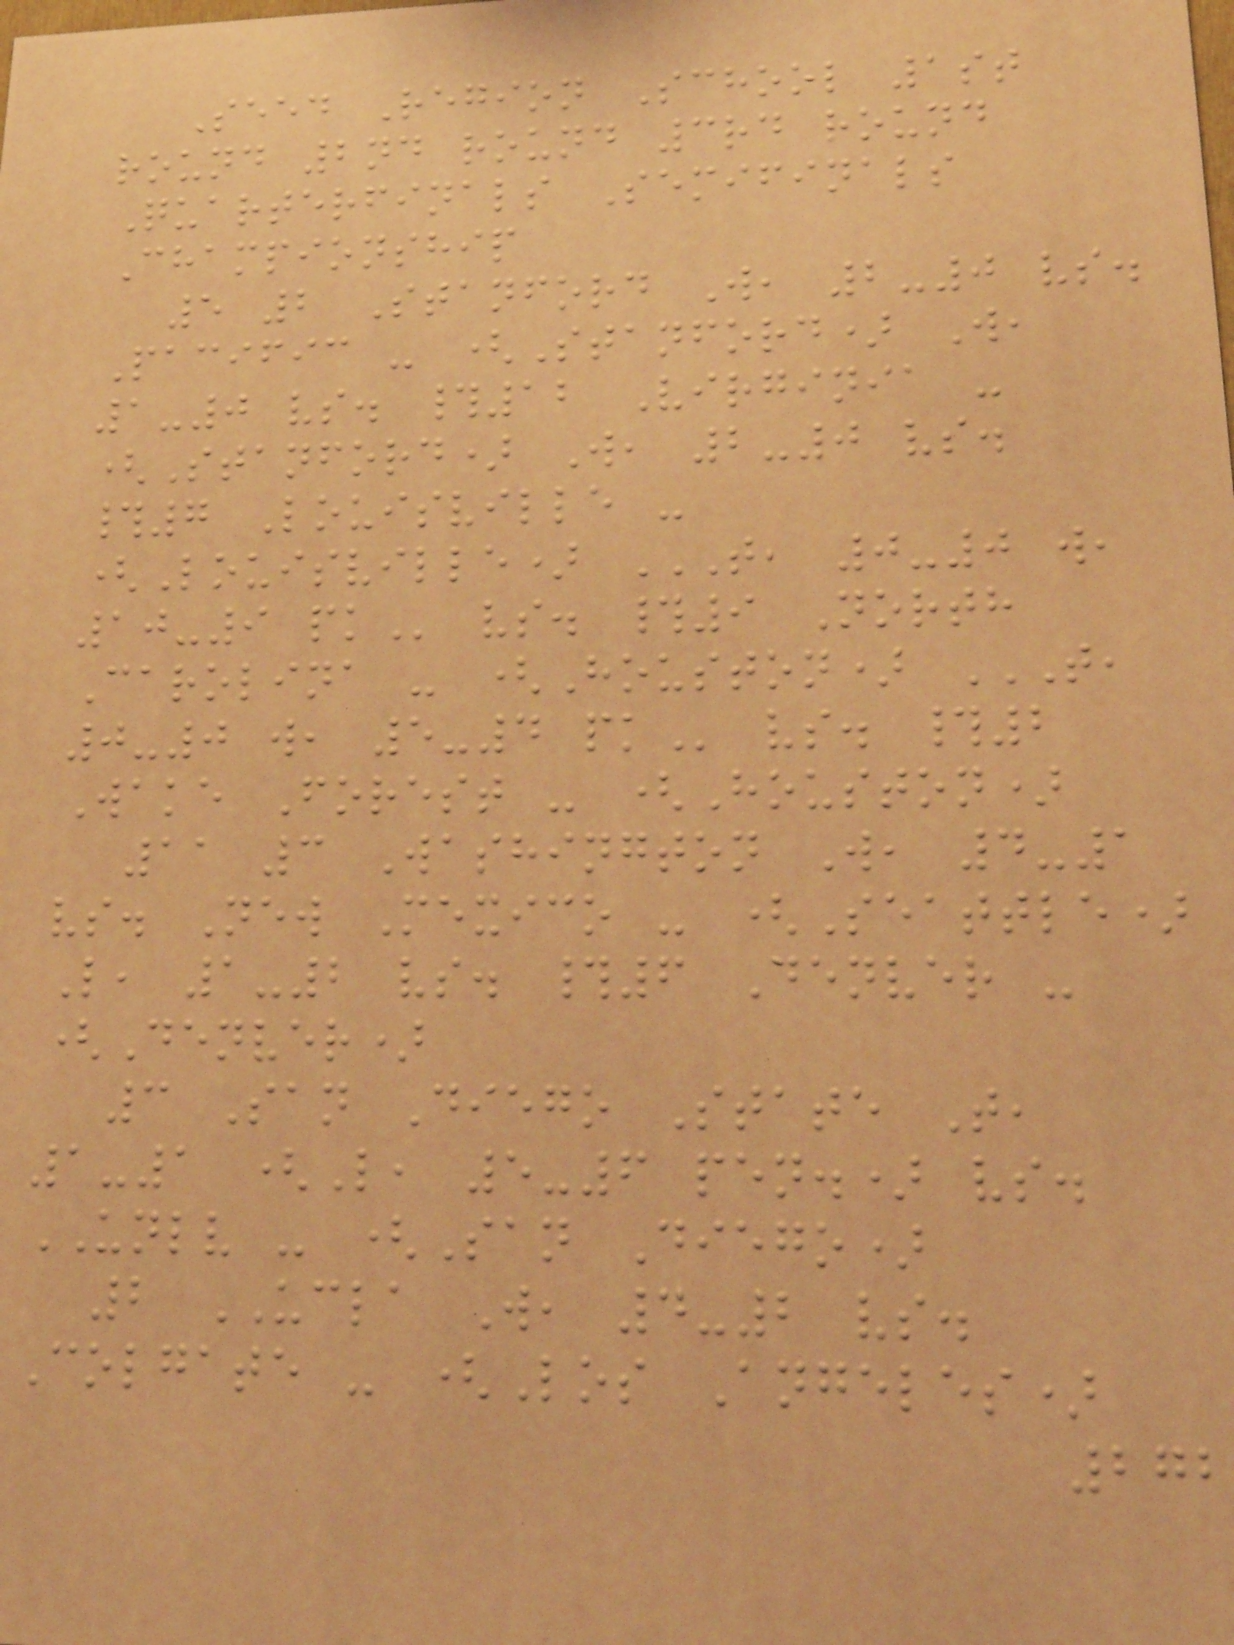Seed Region School 1st
round 2nd round 3rd round
Quarterfinals Semifinals
Championship
5 2 Stanford W, 2-0 vs.
Pacific - (Stanford) W,
1-0 vs. #12 Virginia -
(Stanford) W, 2-0 vs.
#7 Louisville -
(Louisville) T, 0-0 W,
Carolina - (Houston) T,
0-0 w, 5-4
Wake Forest - (Houston)
11 3 Washington W, 4-1
vs. New Mexico - (Seattle)
L, 1-2 vs. #6 Denver -
(Denver)
3 San Diego State T,
1-1 (L, 5-6 pen.) vs.
UNLV - (San Diego)
2 UCLA W, 4-2 vs.
Colgate - (Los Angeles)
272
